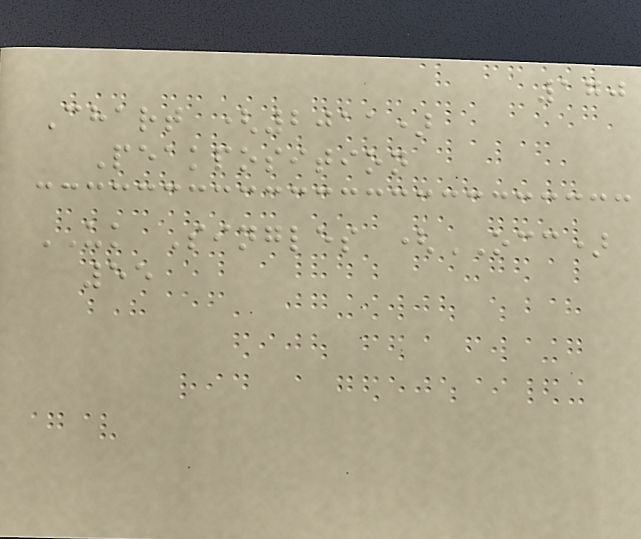170
Chart (2011)
Peakposition
UK Singles (OCC)
55
